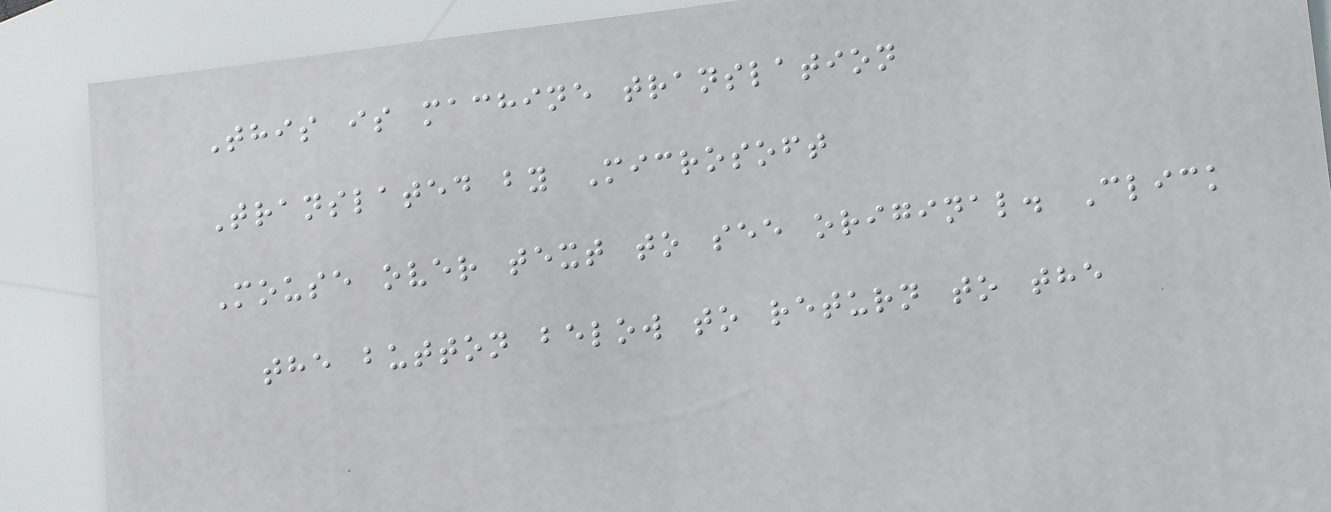This is machine translation
Translated by Microsoft
Mouse over text to see original. Click
the button below to return to the
